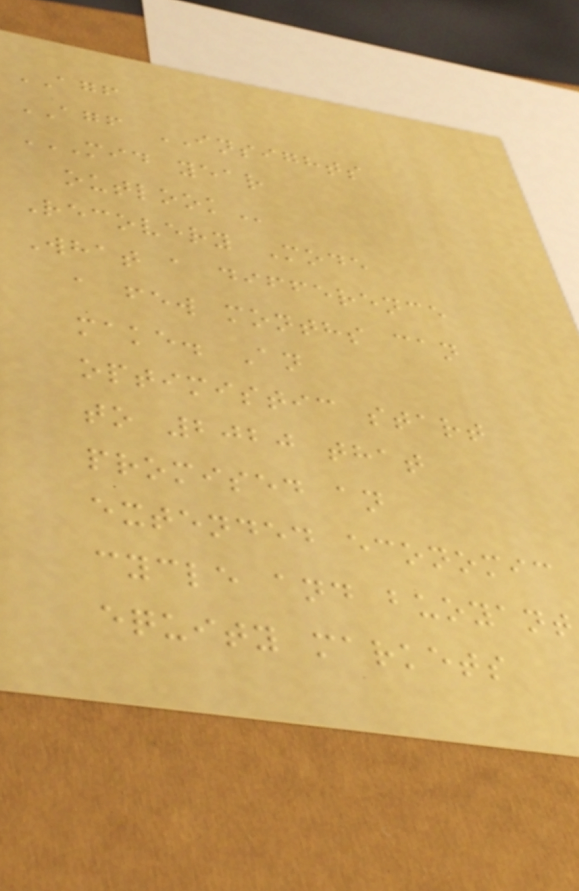AGF
AGF INSIGHTS
MID YEAR
OUTLOOK
Recovery Mode
What a difference
a few months can
make. An
optimistic start
to 2020 that
promised an
extended economic
cycle and buoyant
equity markets
